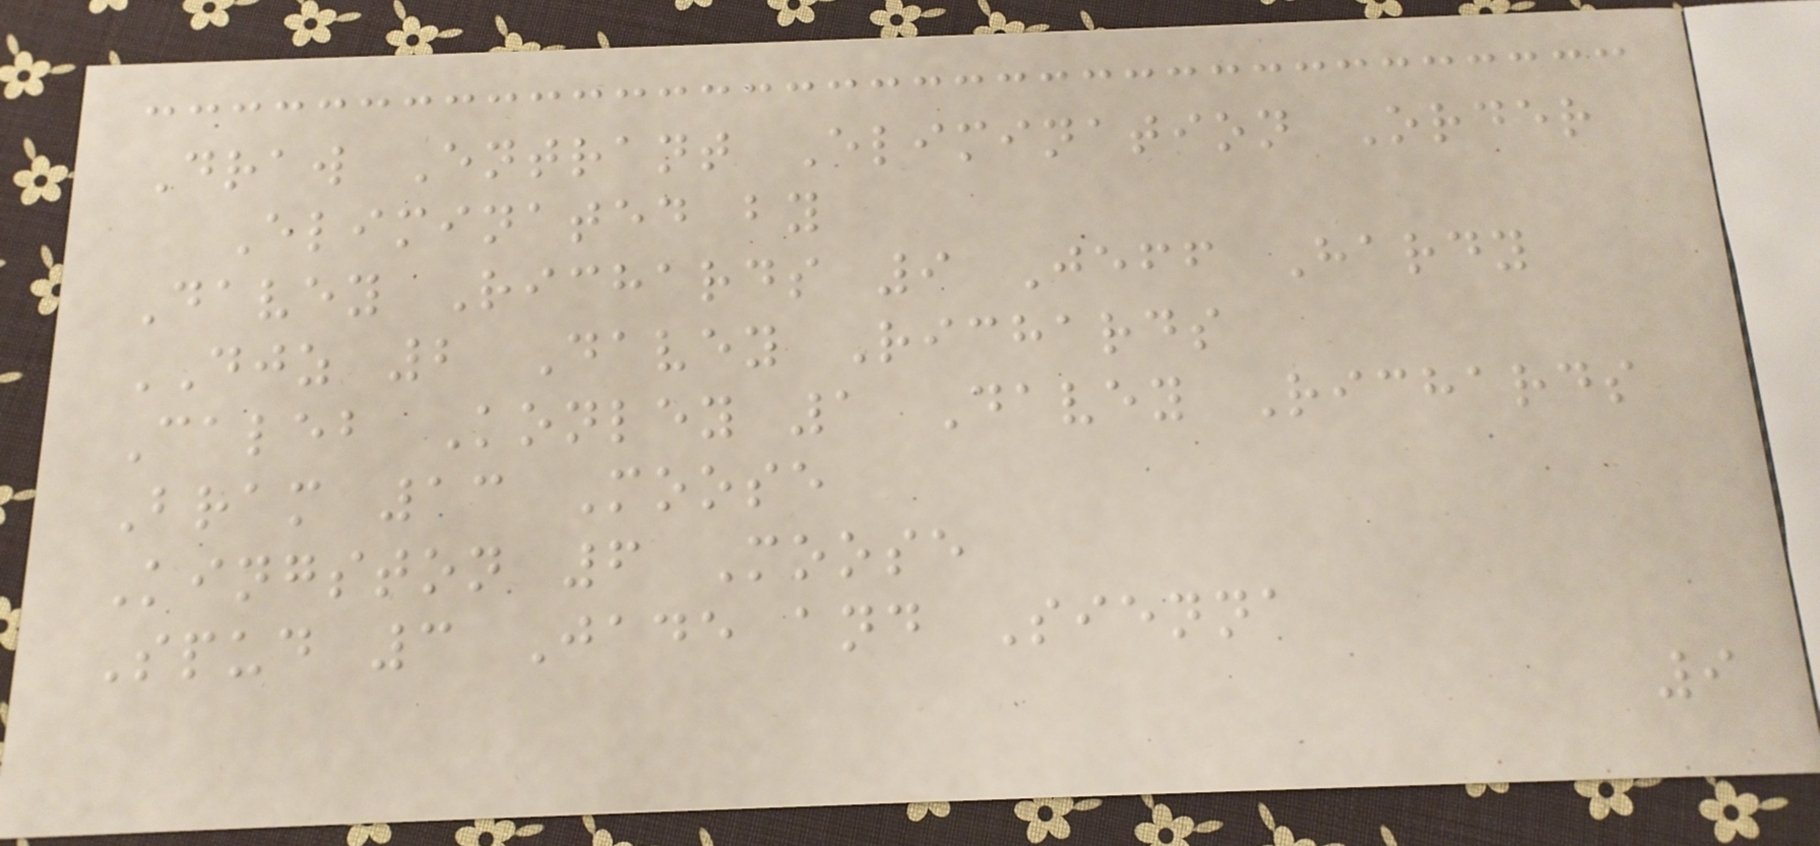Draw Entrant Elimination Order
Eliminated by
Davey Richards 9 Jeff Hardy
DJZ 2 Davey Richards
Caleb Konley 1 Davey Richards
Bram 13 Moose
Kingston 6 Moose
Spud 3 Jade and Sienna
9
